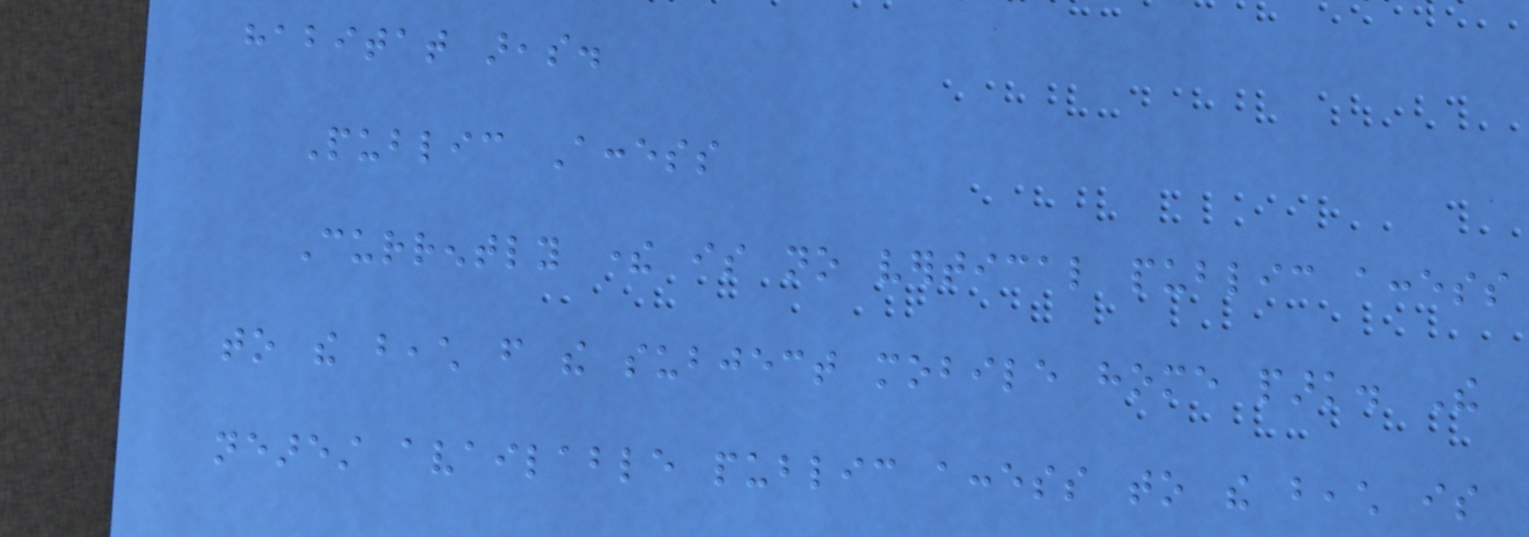habitat areas.
Public Access
Currently there is no vertical public access
to the beach from the subject mobile home park. The
nearest available public access to the beach is
